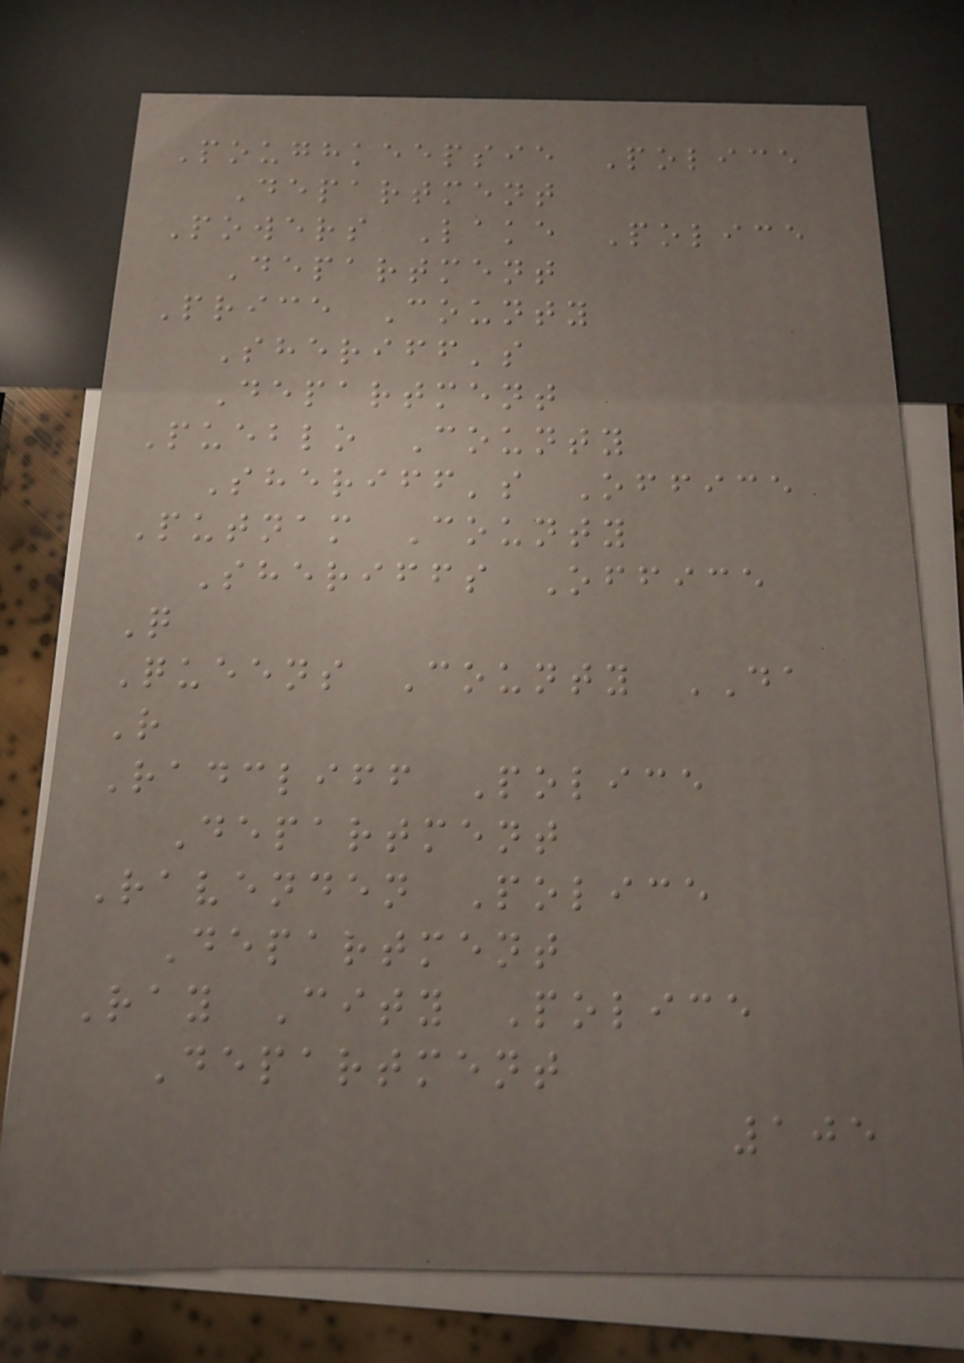Poughkeepsie Police
Department
Powers Lake Police
Department
Price County
Sheriff's
Department
Pueblo County
Sheriff's Office
Putnam County
Sheriffs Office
Q
Queens County DA
R
Radcliff Police
Department
Ravenden Police
Department
Ray City Police
Department
105
